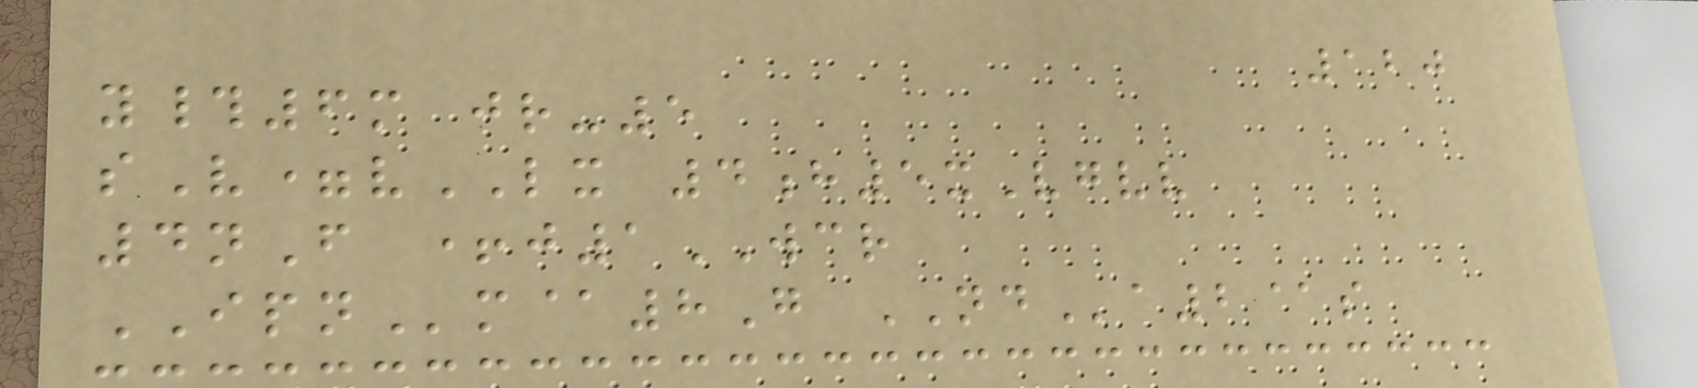120
y#6m jr-5
sV=vLX 4h5xVgvv
4nF +j1WCR
IPNm@8G NDa2@s
